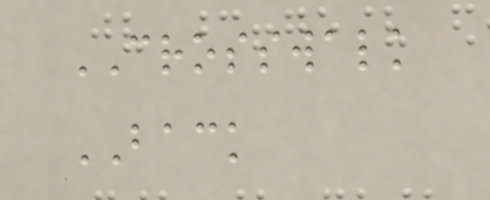CROSSWALK
BACK
